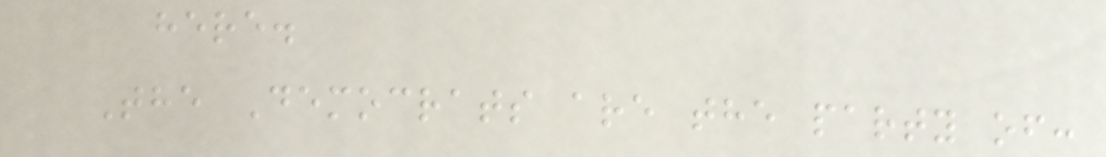here.
The Democrats are the party of:
